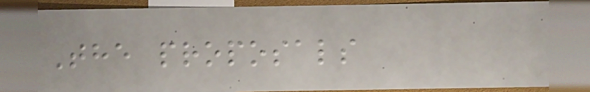The proposals
